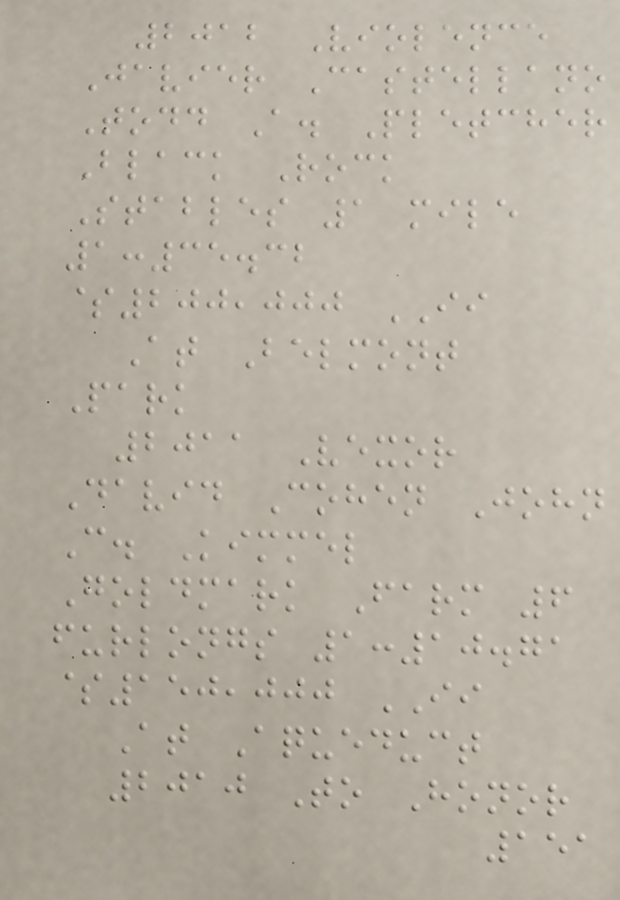2012 Violence
Javier Castellano
Todd A. Pletcher
Black Rock
Stables 1 mile
1:35.32
$200,000 II
At Belmont
Park
2011 Vexor
David Cohen John
C. Kimmel
Goldmark Farm 6
furlongs 1:10.71
$150,000 II
At Aqueduct
2010 To Honor
151
